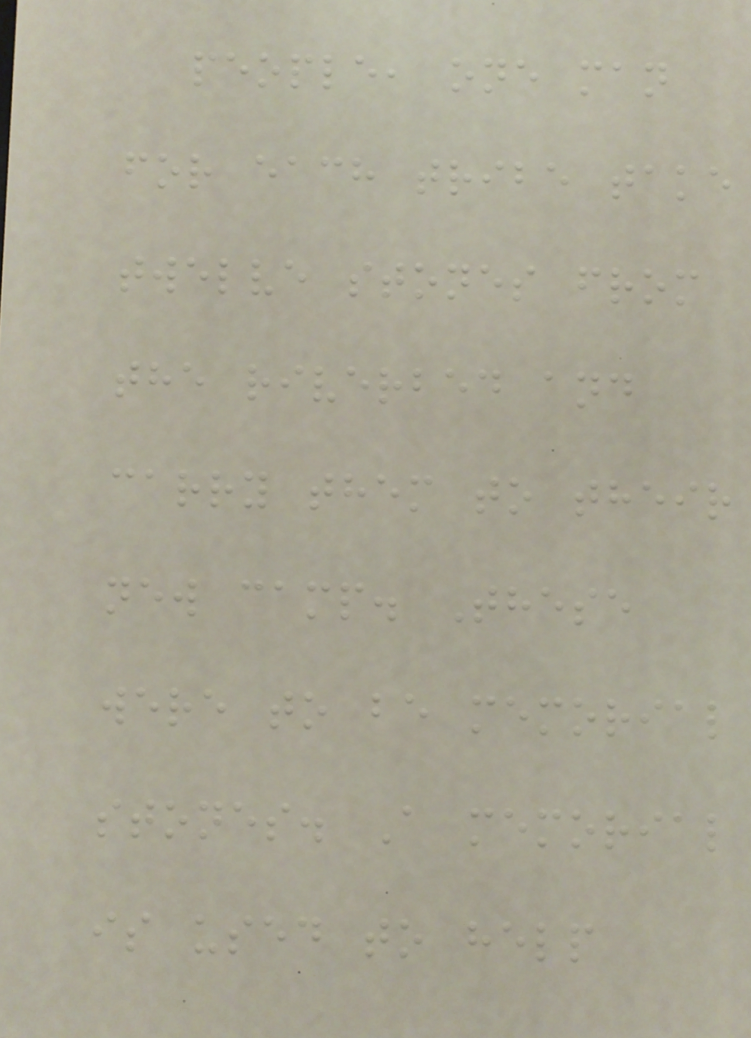people, one man
for each tribe take
twelve stones from
the riverbed and
carry them to their
new camp. These
were to be memorial
stones. A memorial
is used to help
